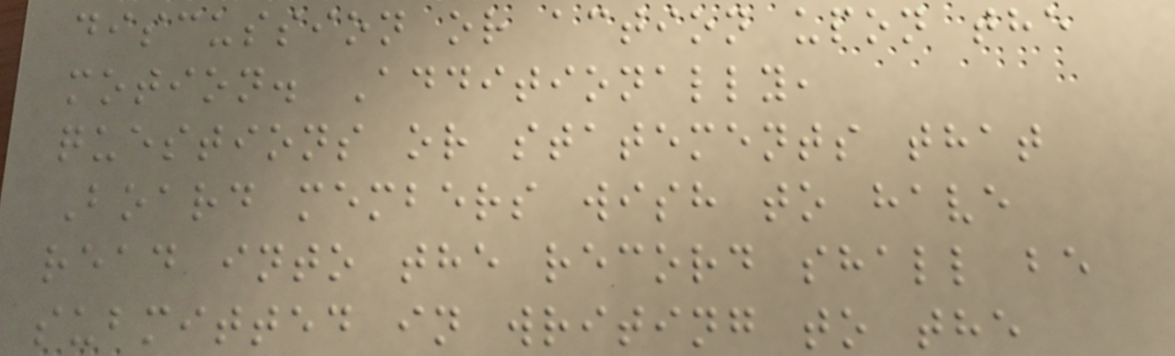discussion or action upon the
motion. Additionally,
questions or statements that
Board members wish to have
read into the record shall be
submitted in writing to the
